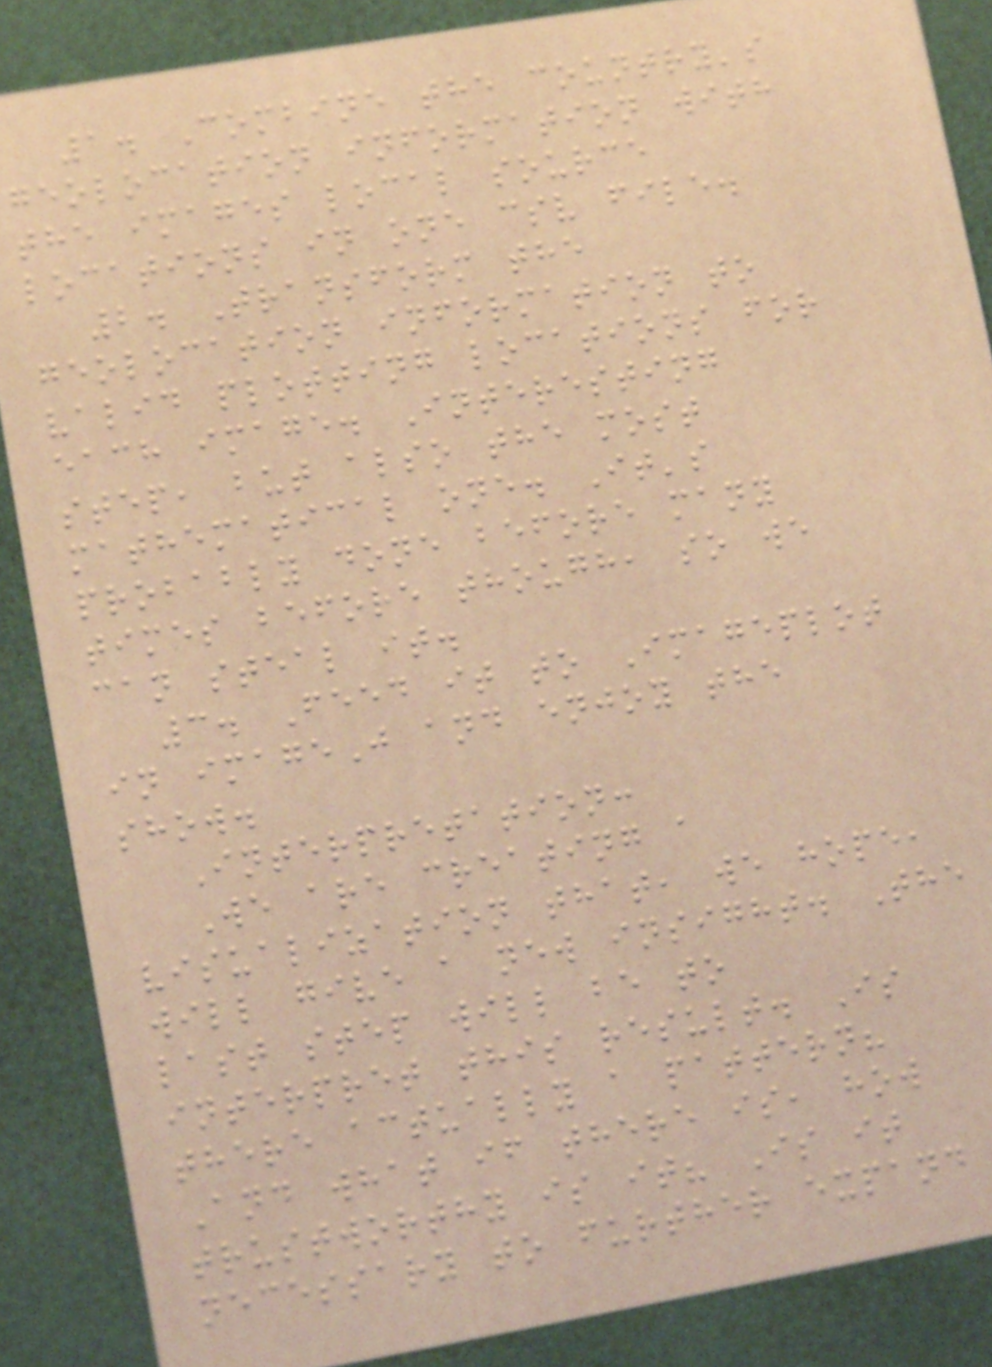1. Combine the country's
geolocation information with
the images local source
locations in one csv file.
2. Transform the
geolocation information to
valid plotting locations for
each image. Interesting
step, but also the most
mathematical one. It's
probably done before many
times before though, so we
can steal it.
3. Feed it to Imageplot
in imageJ and enjoy the
show.
Interpretation:
We are creating a
visualization that, we hope,
will give a new insight. The
last step will be to
interpret this result. Is
there actually a pattern?
And what if there is, how
trustworthy is it? Is it
necessary to further expand
